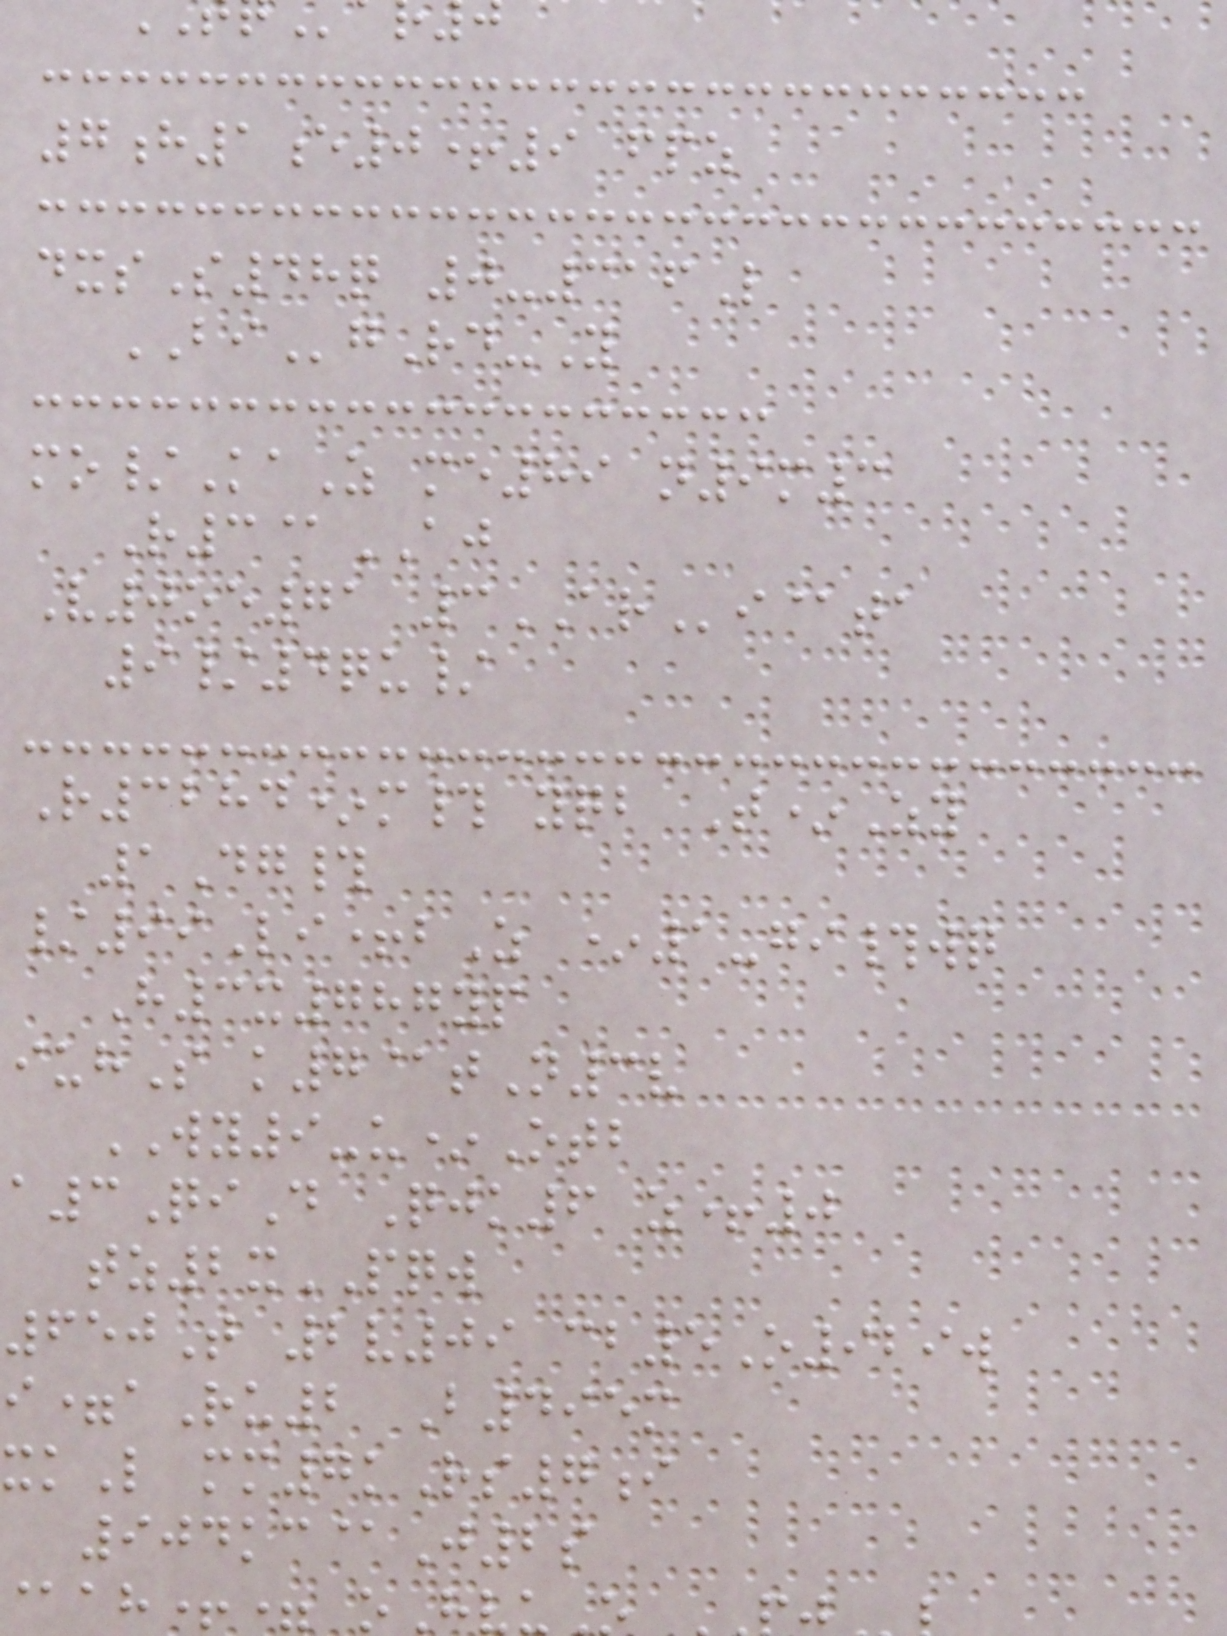7h1e0+9 fpz
dxsS48q 0-316L
BIgRd-Y
mo/KaZ me89 n9m3
R3@AJ
V0oe71 3ARi@ta
9/4qu/
R3284*m# yqb T*Zy
1Dg#
/99Li+bZ *1-gi#wq
H3x787yp
iuhS k7@tN3v
WY9-u*Otb
a3QiD Qjk6 z+0
tz2xPQW
650T 2v09 cb5O929w
i=aRu2 B495m
xkL mm7kRs7i
904kc@J2s
ah+= oH
